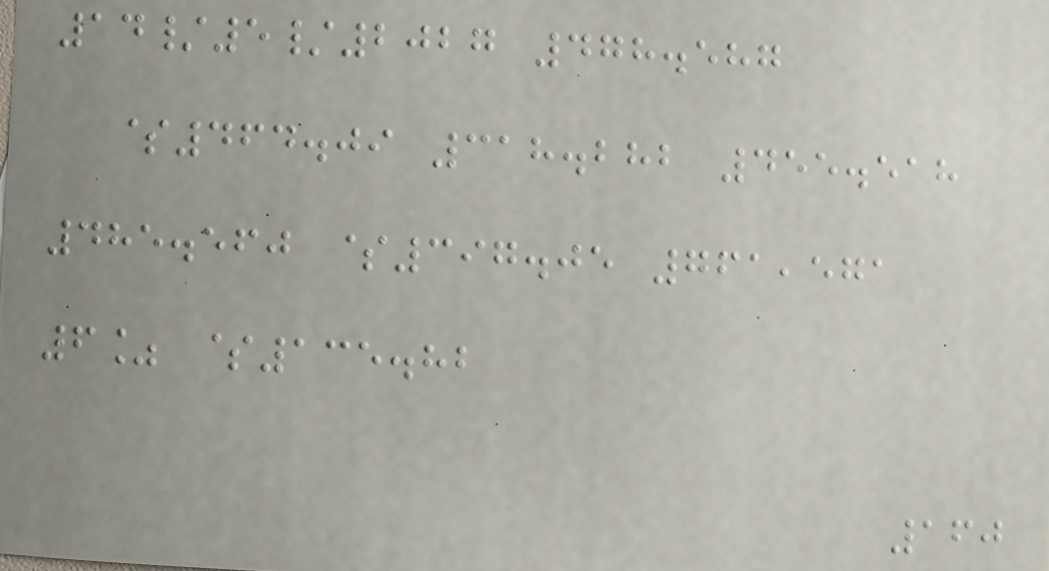14/5/2027 478.587
$464.09 318.282 455.518
485.560 $397.05 761,571
6% $135.82
160
